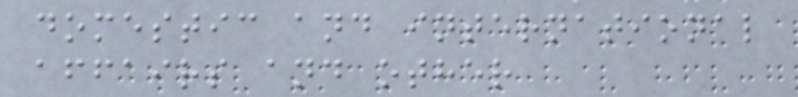domestic and international
affairs and other
